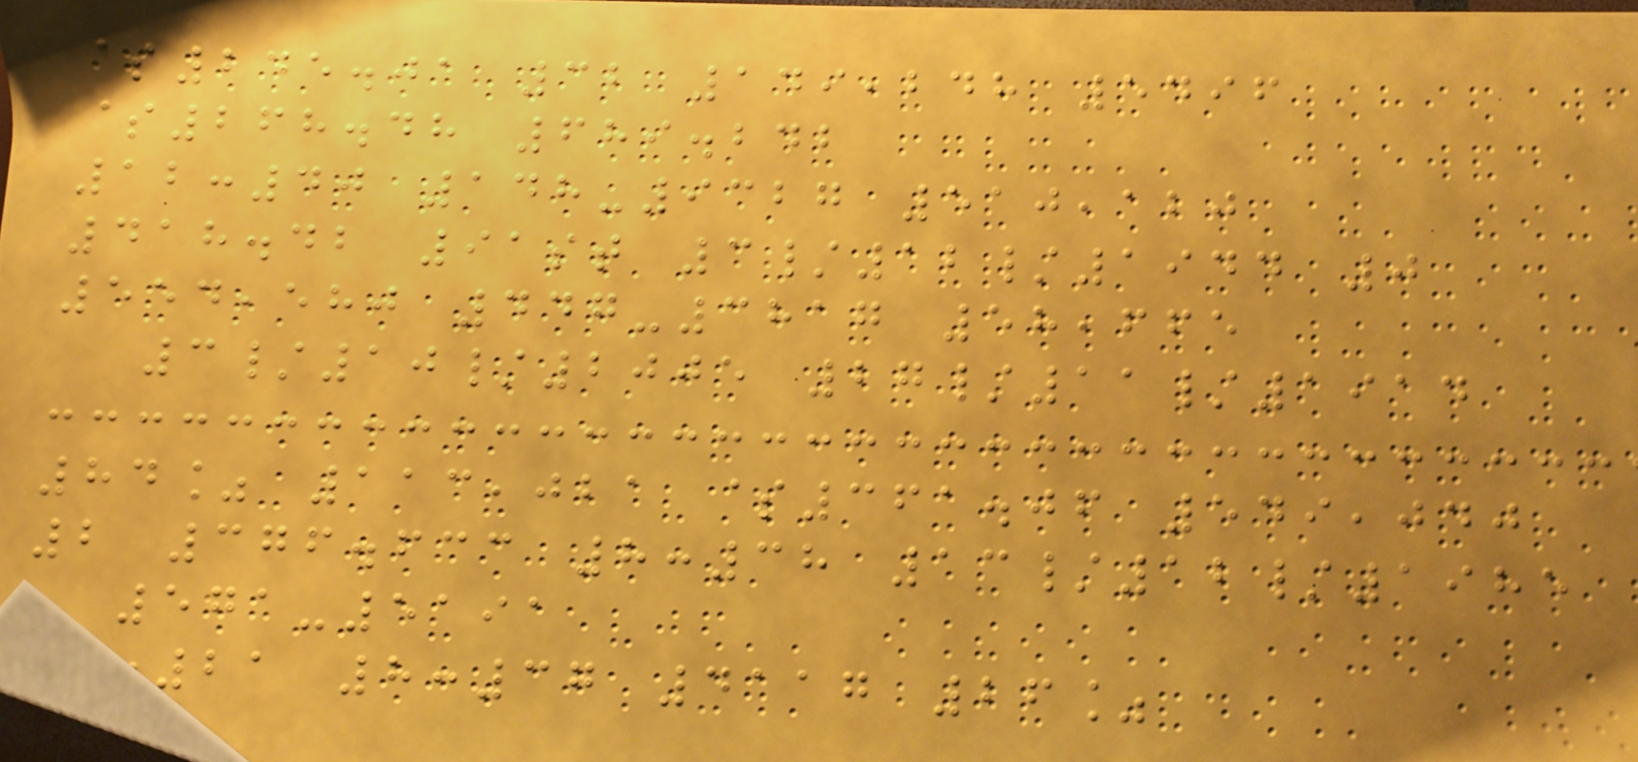$245.01 32 149,248 5496
$268.48 689.242
12:40 148-9327 510,120
418.42 91st 3/12/1944 0
554,580 447-3817 58,665
3/10/2005 27/11/1914
84% 113,021 $361.06 549,040
2 376.633 8:38 13/12/1985
571-5191
6:21 8:37 4117 26%
